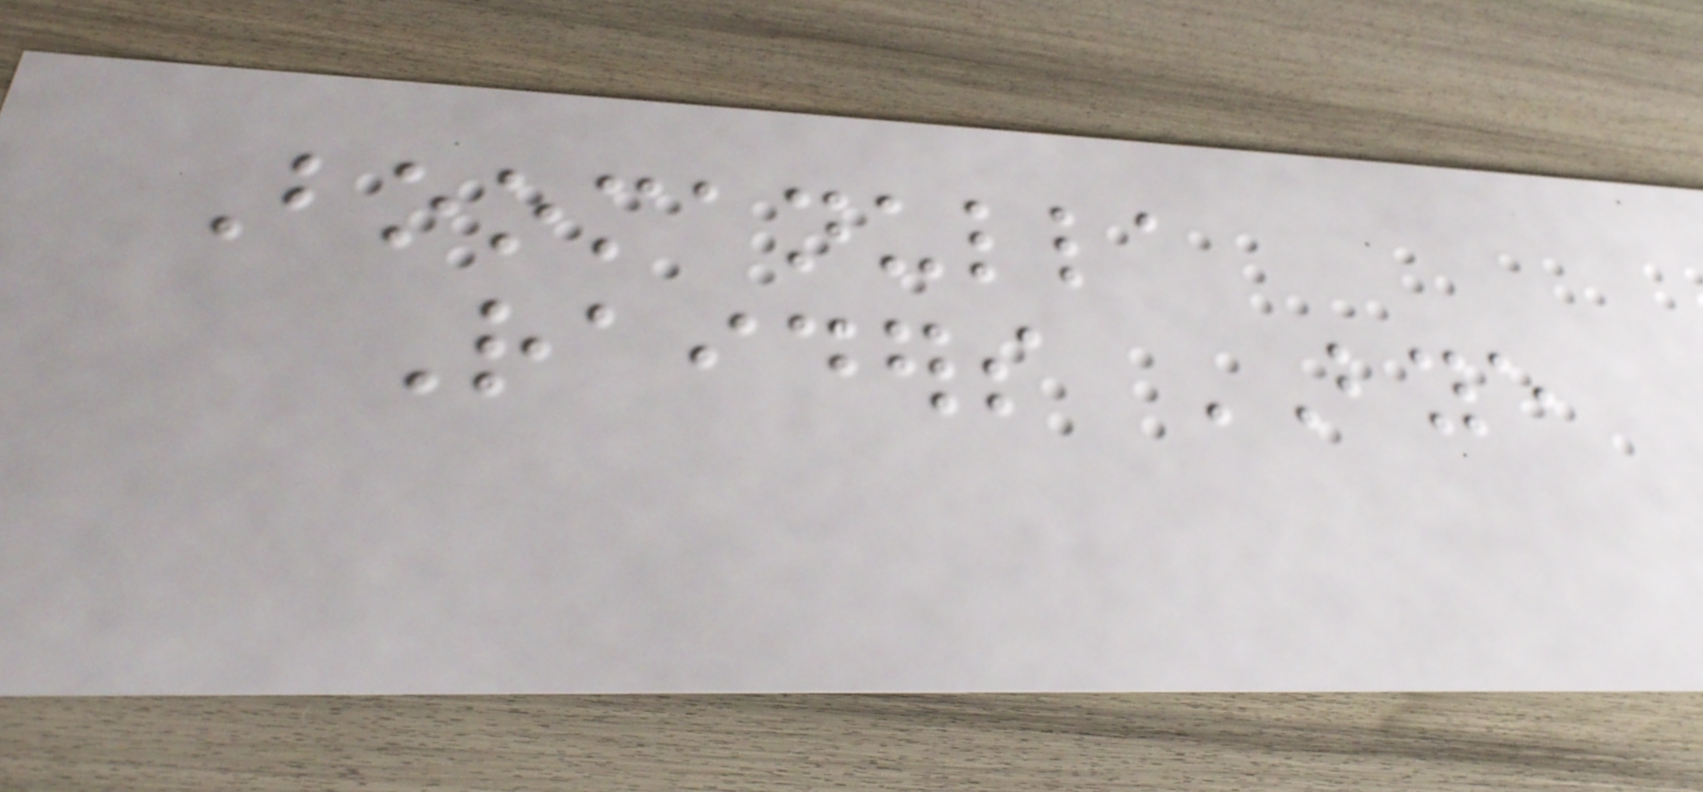Boomanulla
Raiders BYE
